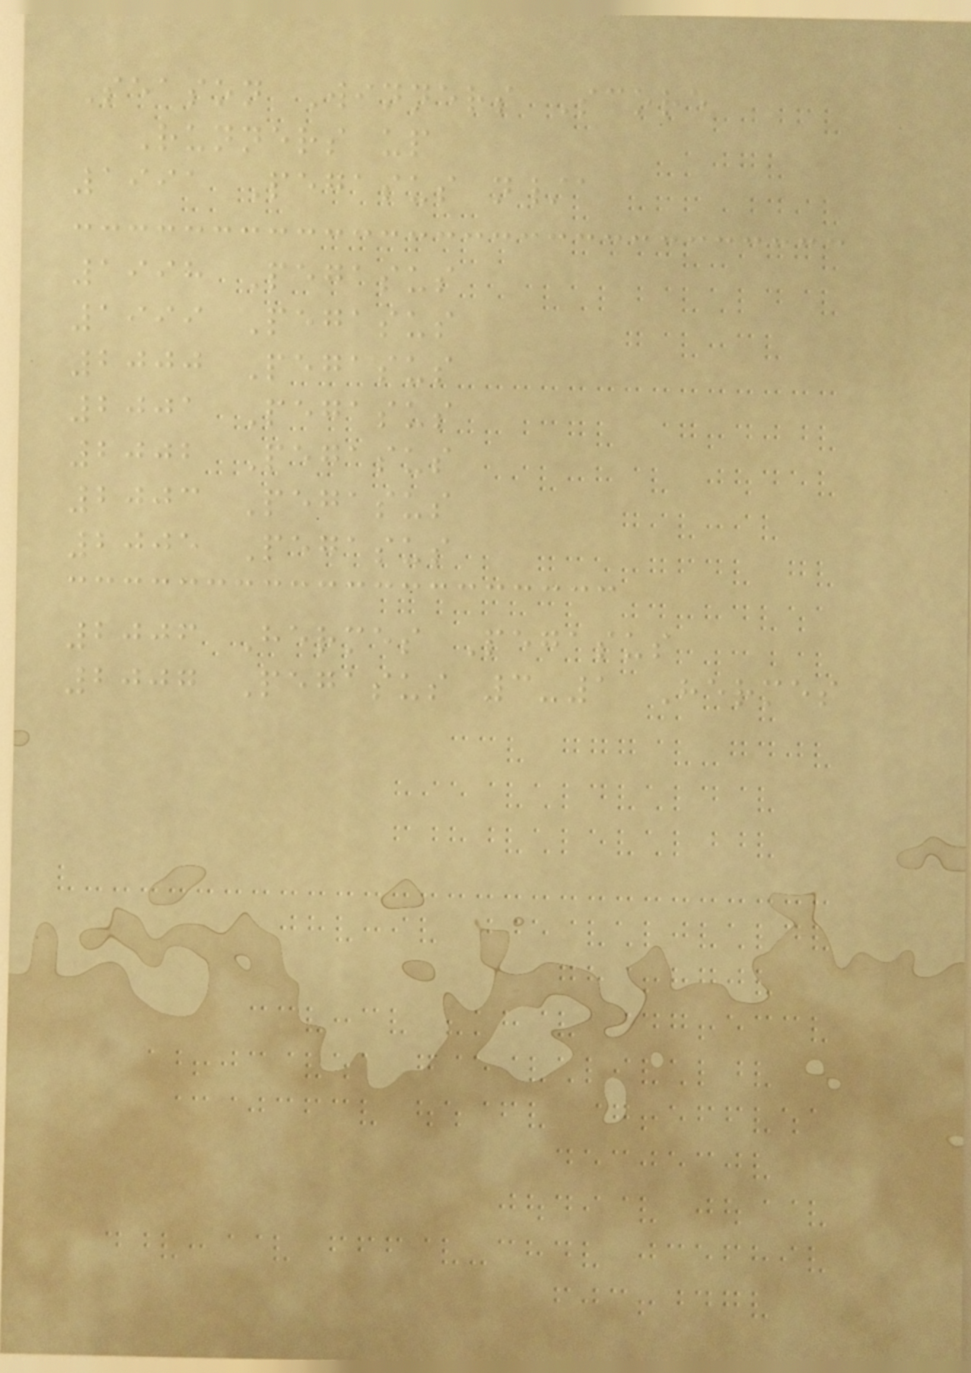Season Winners Score
Runners up
1991 Pegasus n/a
1998 Pegasus
1999 Pegasus
2000 Pegasus
2001 Pegasus
2002 Pegasus
2003 Pegasus
2005 Pegasus
2006 Hermes Pegasus
2007 Pegasus 3-1 Hermes
